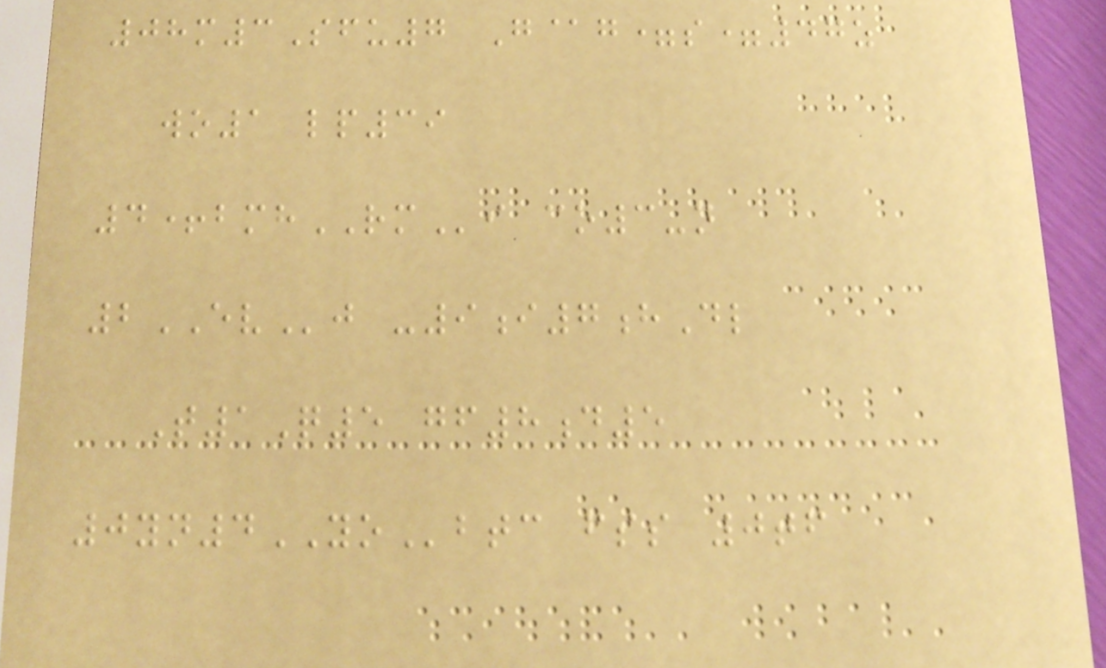08m3Sfu7 G@g=s=47z
wo1 lp39
4+bmhRMi co3-n
2EVj -9i7hDl
T1Q5 gf8d5
0yn4YObtc fss 0tf
